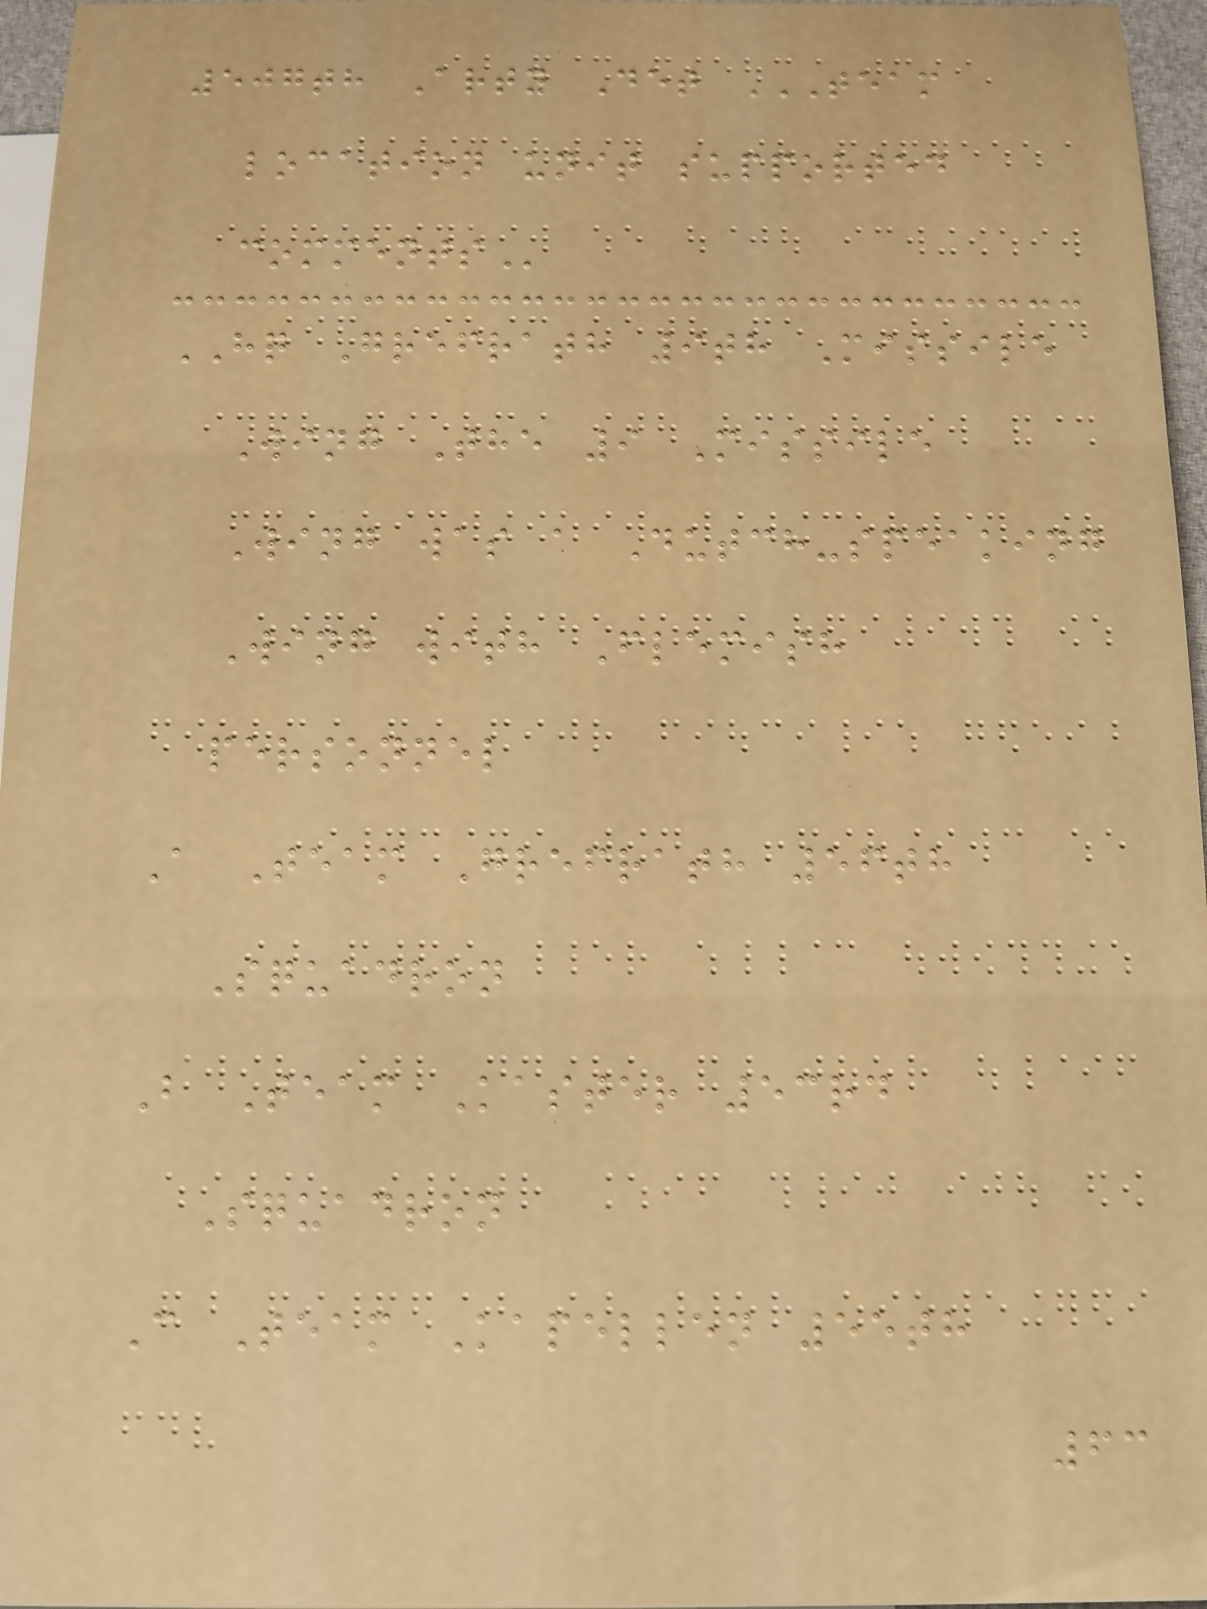507th Arty Det TEAM
LOCATION UNIT SUPPORTED
COMMENTS
HQ Grefrath 9th Missile
Wing The 9 Missile
Wing was a Dutch-speaking
Wing with Flemish
personnel
A Team Grefrath 56th
Squadron
B Team Kaster 53rd
Squadron
C Team Kapellen 55th
63
